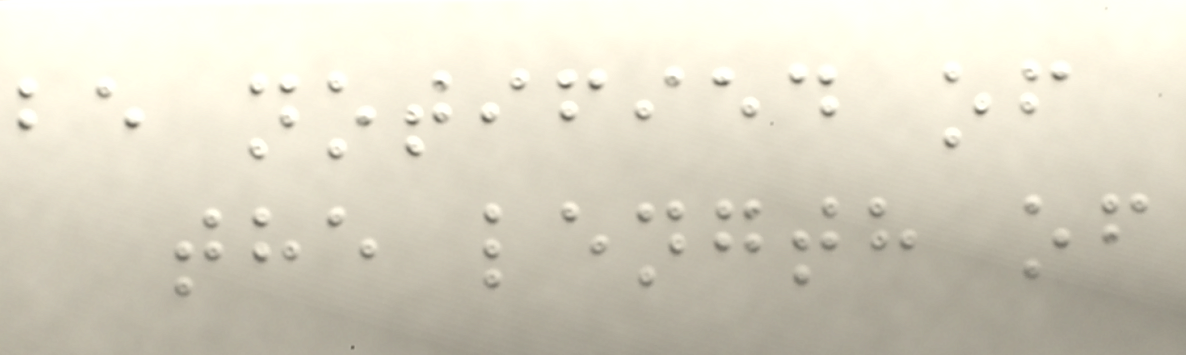be notified of
the length of
